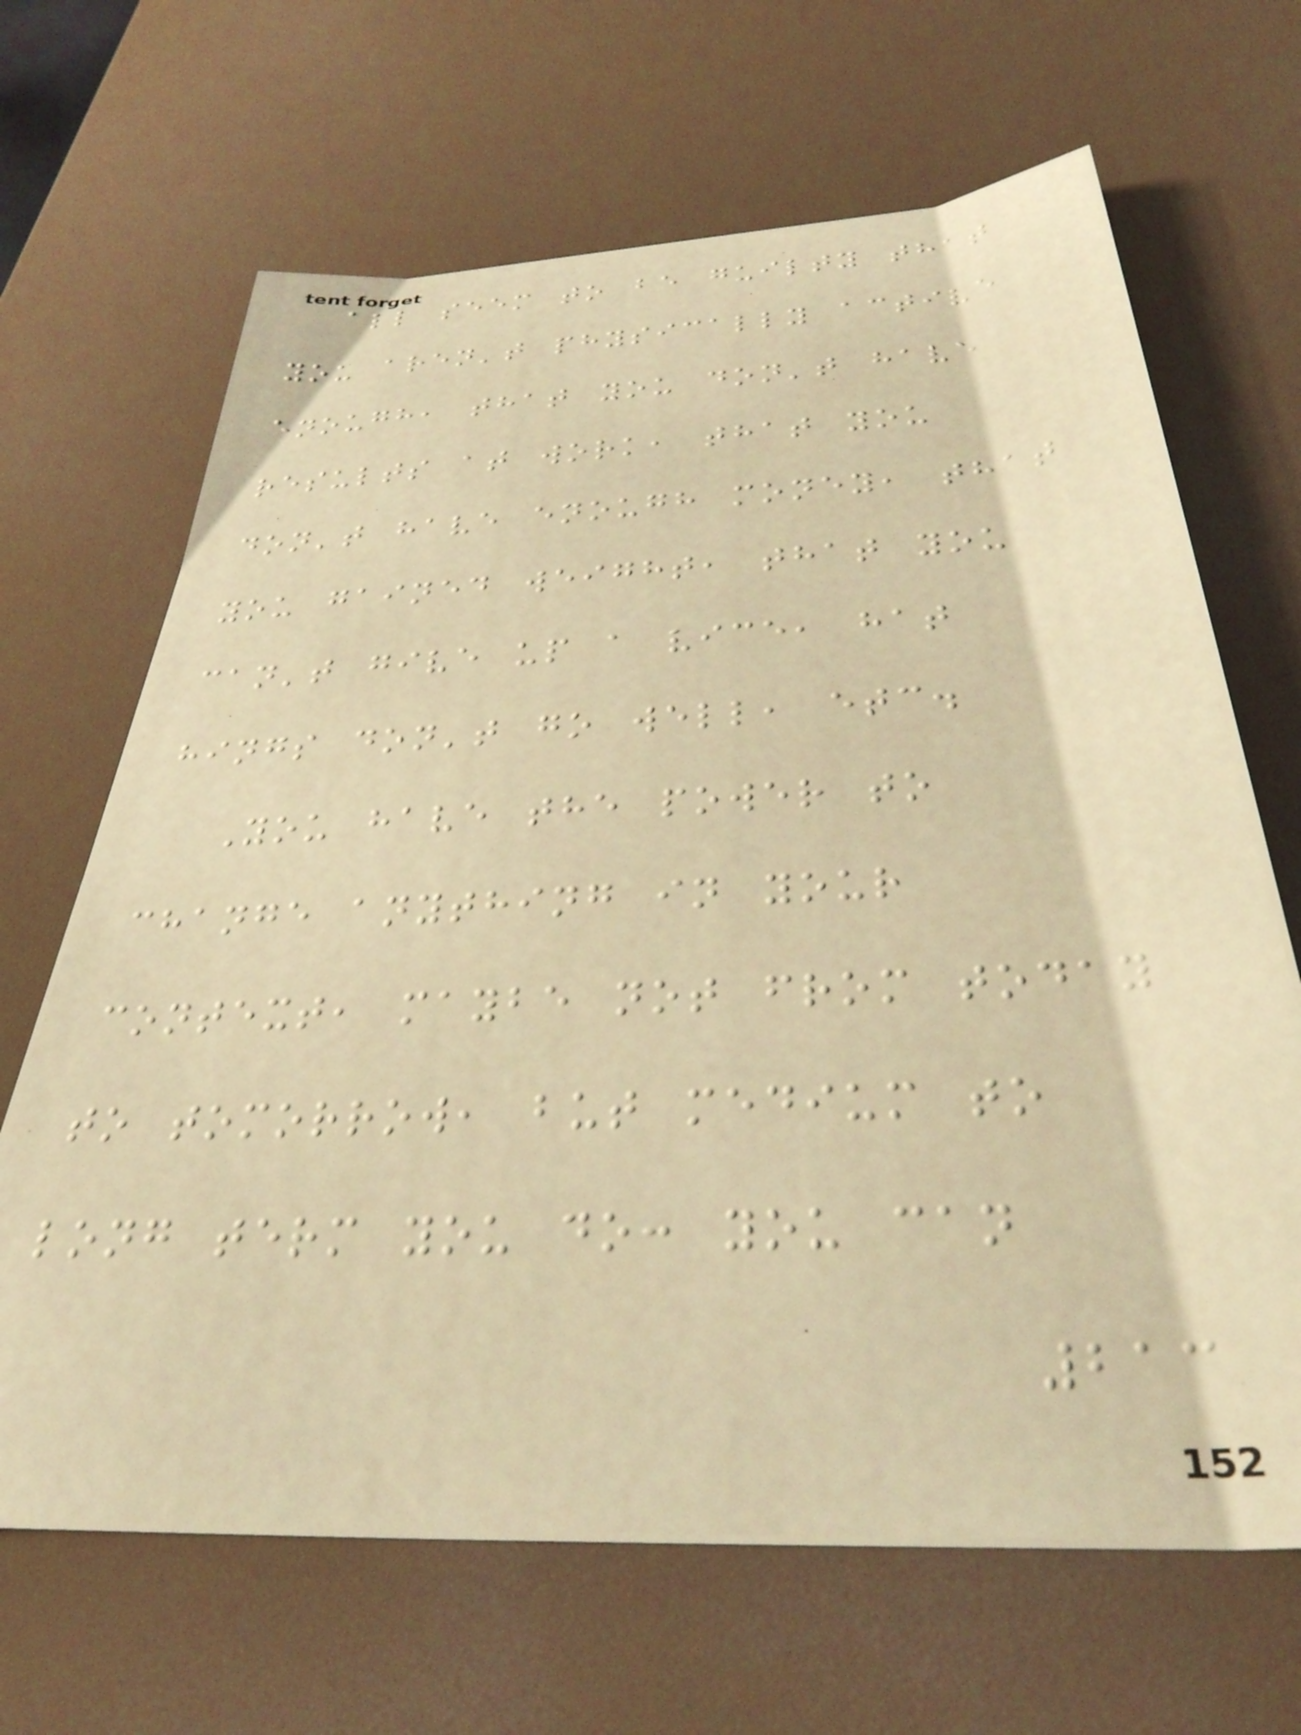all seem to be guilty that
you aren't physically active
enough, that you don't have
results at work, that you
don't have enough money, that
you gained weight, that you
can't give up a vice, hat
hings don't go well, etc.
You have the power to
change anything in your
context, maybe not from today
to tomorrow, but medium to
long term you do: you can
213
